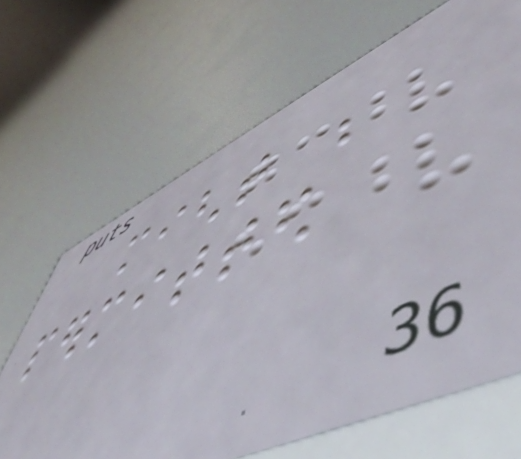might be
permitted
